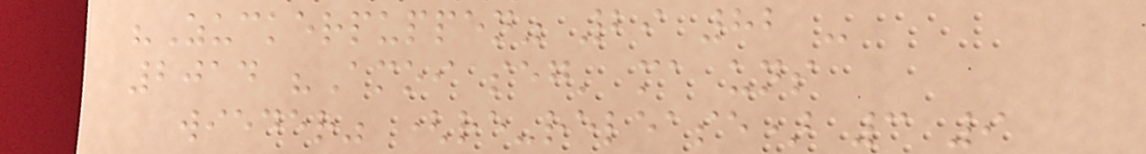"Zuckerpuppen" 29 82 -
2014 "Amoi seg' ma uns
wieder" (re-release) 3 9
